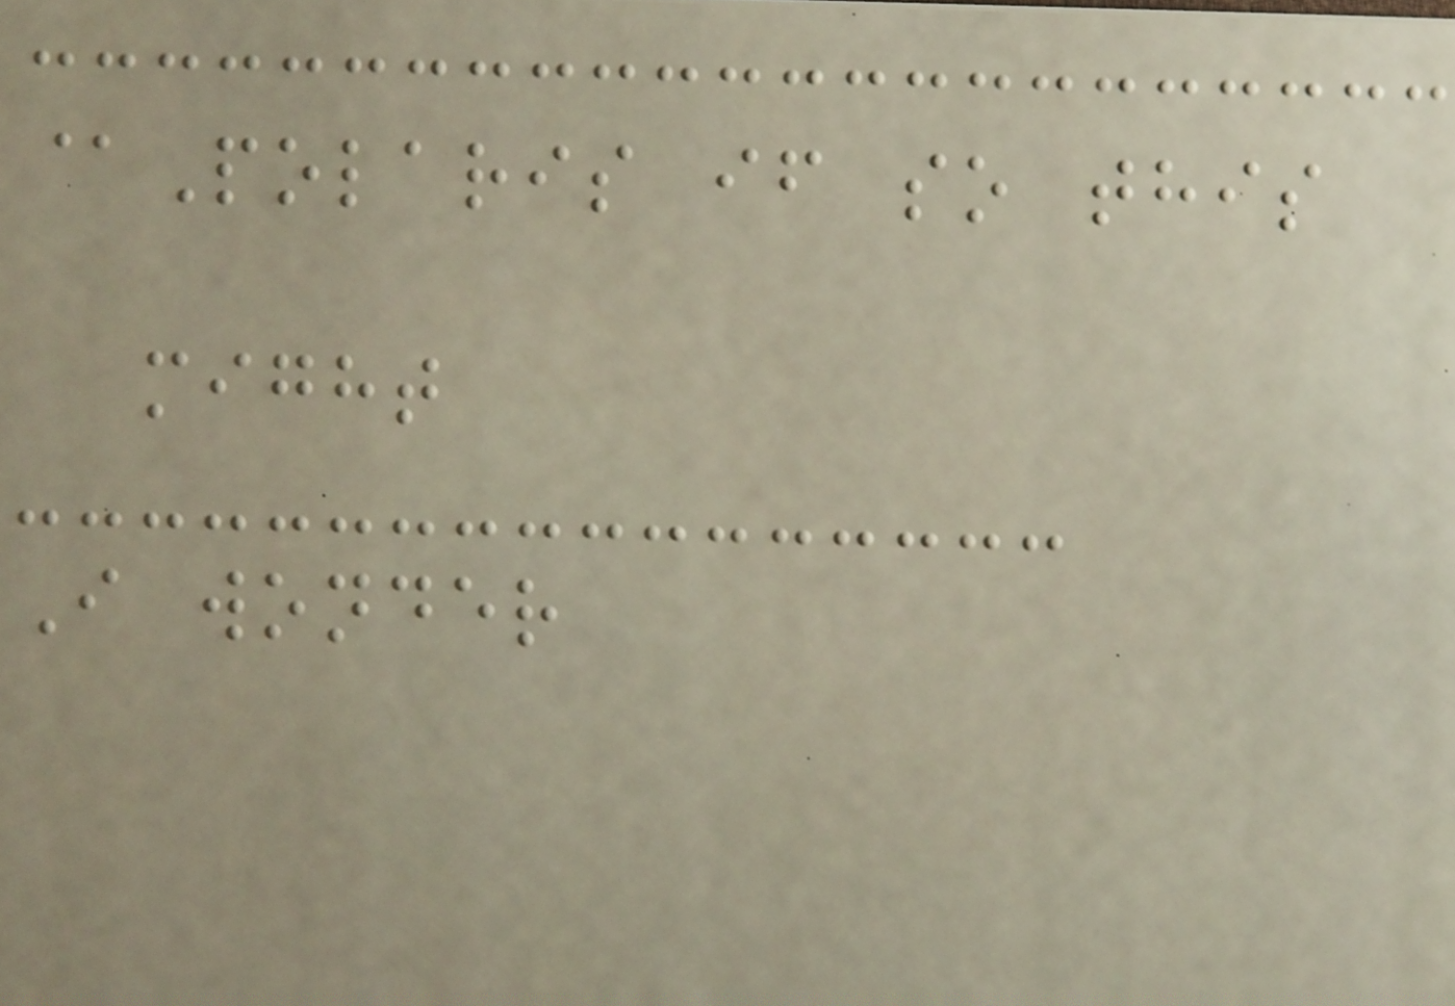@Polaris if so this
might
I wonder
